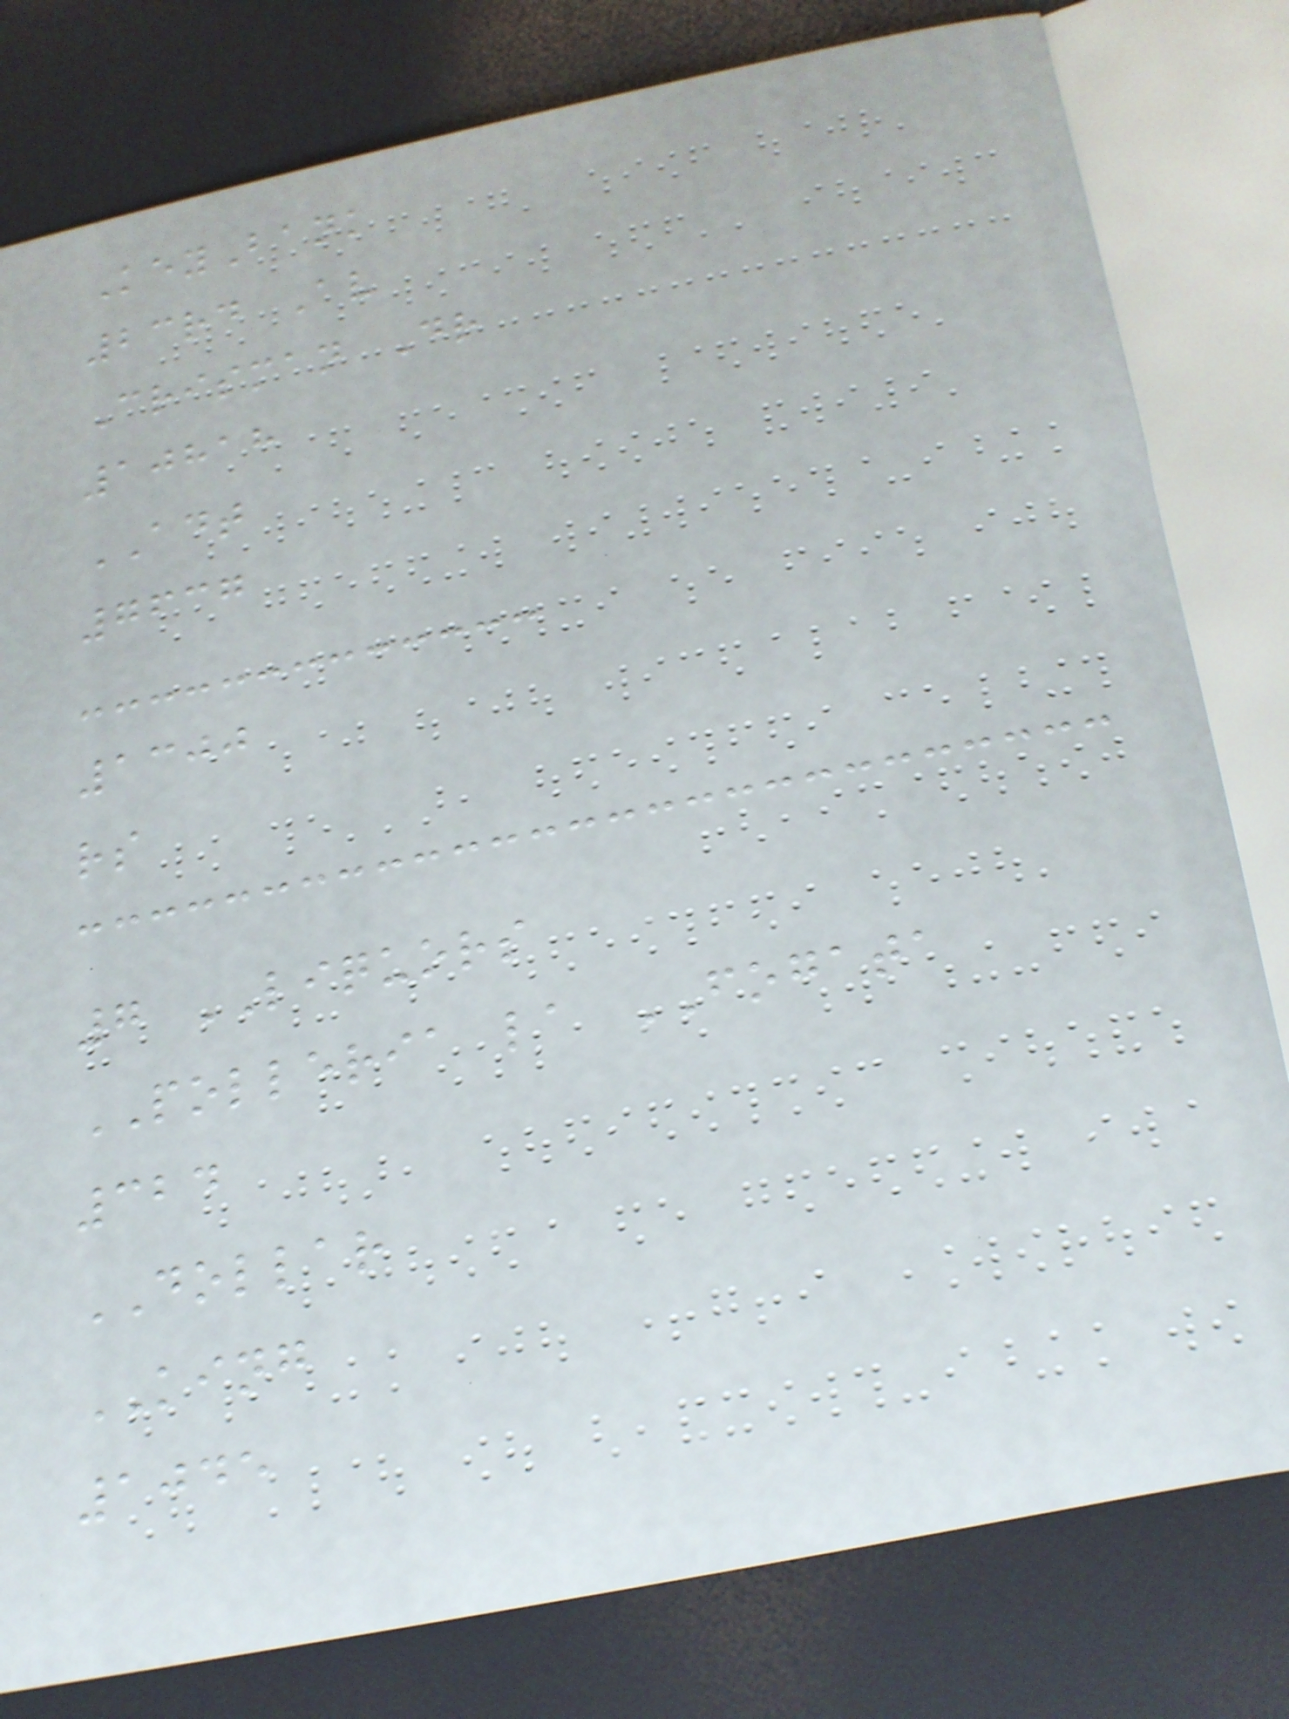KeyBank
23rd Av
Crisman Dr
10818
ADT
7637
1300
rs
7 LIQUORS
POLLERIA la FOGATA
324
DOLLAR
KING
1045
